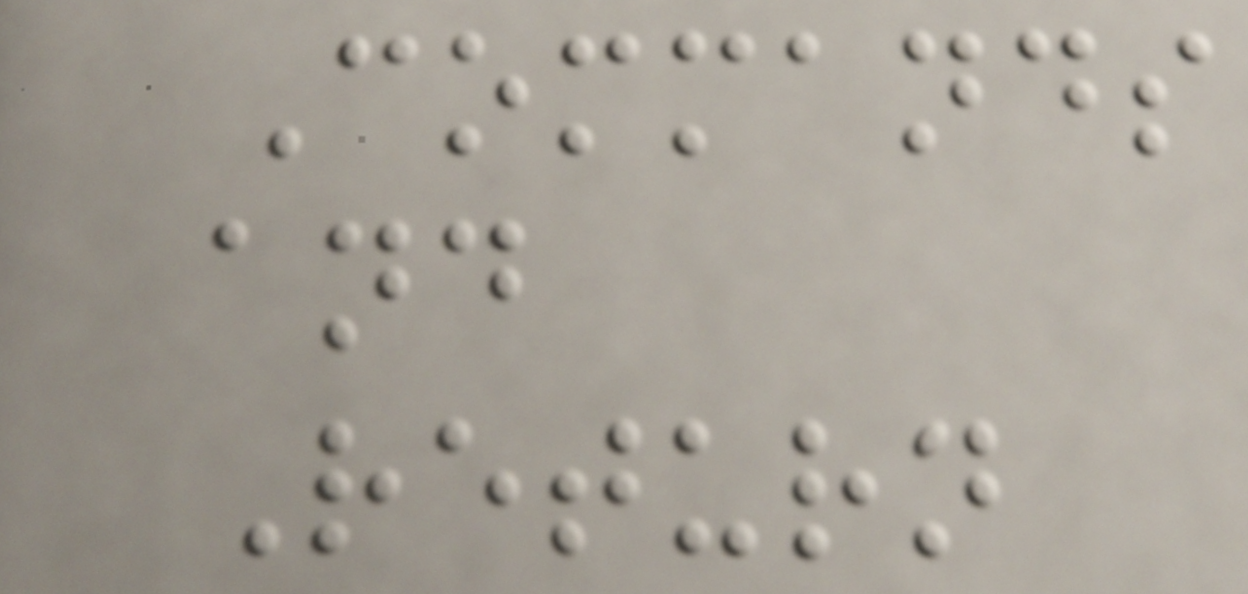Commands
and
Return
